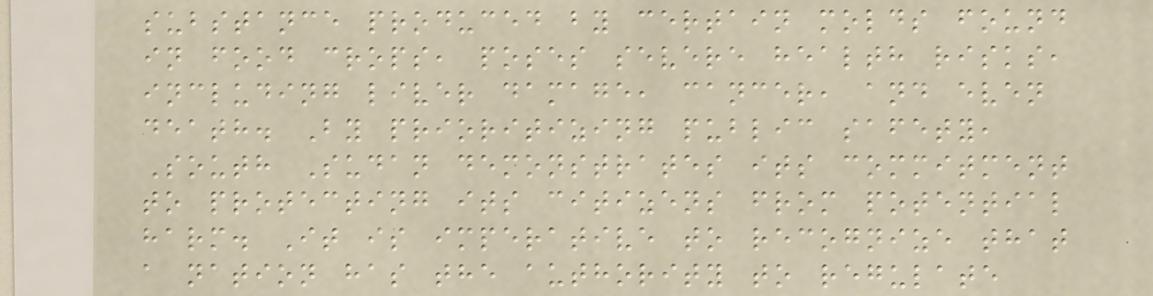substance produced by certain molds found
in food crops, poses severe health risks,
including liver damage, cancer, and even
death. By prioritizing public safety,
South Sudan demonstrates its commitment
to protecting its citizens from potential
harm. It is imperative to recognize that
a nation has the authority to regulate
